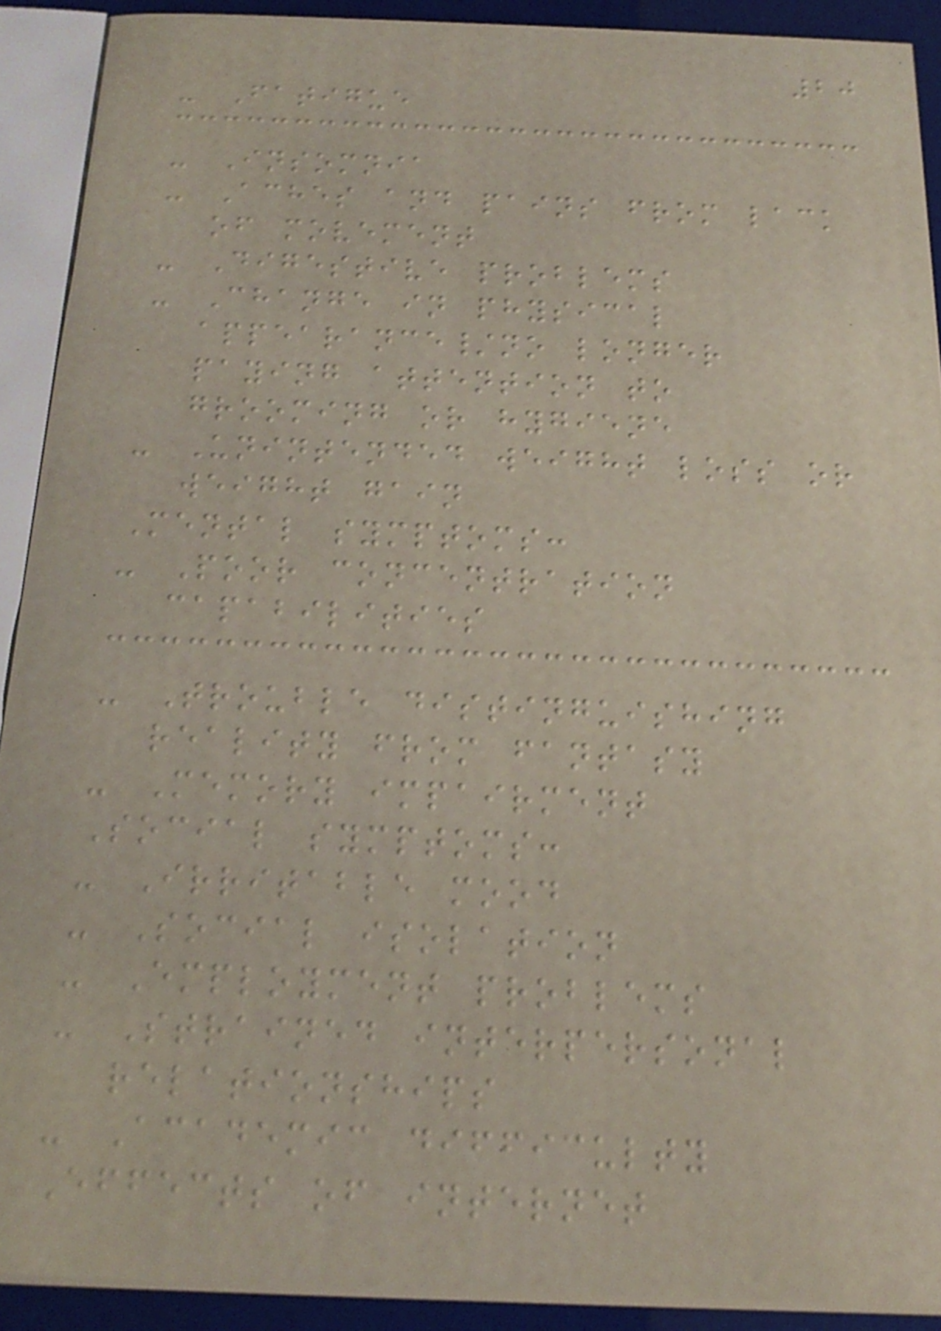20
- Fatigue
- Insomnia
- Aches and pains from lack
of movement
- Digestive problems
- Change in physical
appearance/no longer
paying attention to
grooming or hygiene
- Unintended weight loss or
weight gain
Mental symptoms:
- Poor concentration
capabilities
- Trouble distinguishing
reality from fantasy
- Memory impairment
Social symptoms:
- Irritable mood
- Social isolation
- Employment problems
- Strained interpersonal
relationships
- Academic difficulty
Effects of internet
